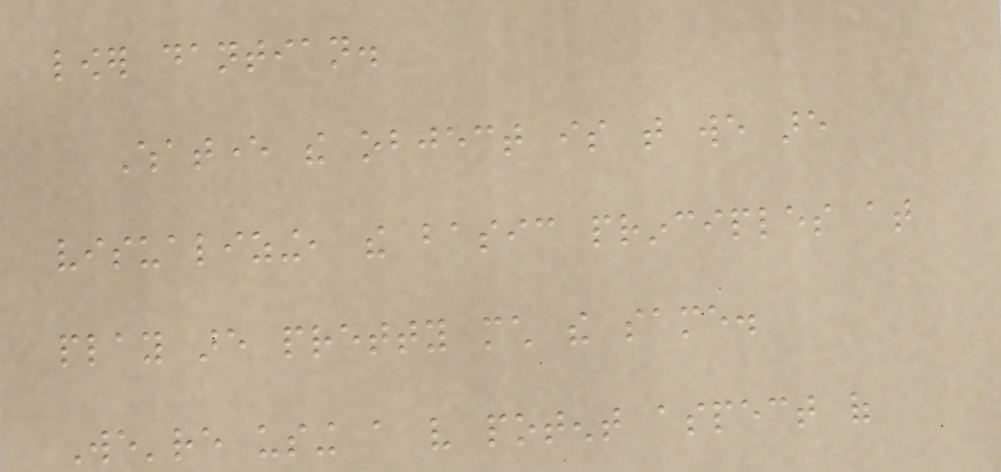lower dantian.
Whatever the object is that we are
visualizing, the basic principles at
play are pretty much the same.
We're using a very potent aspect of
